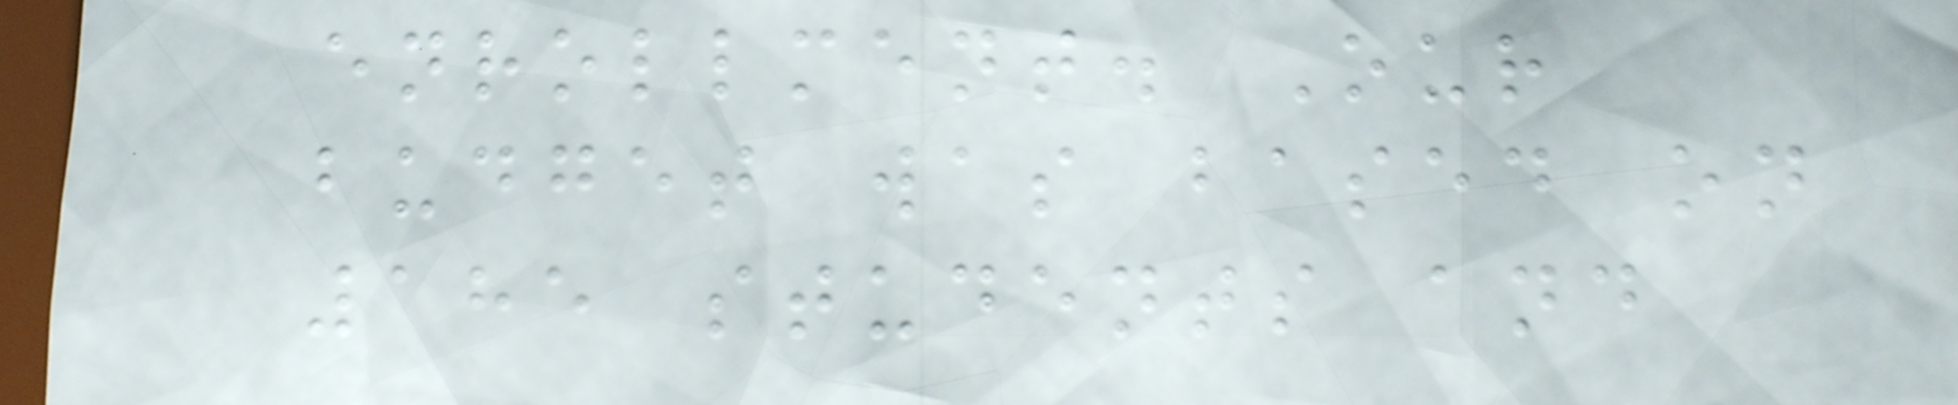enrollment. Our
budget was based on
185 students and
